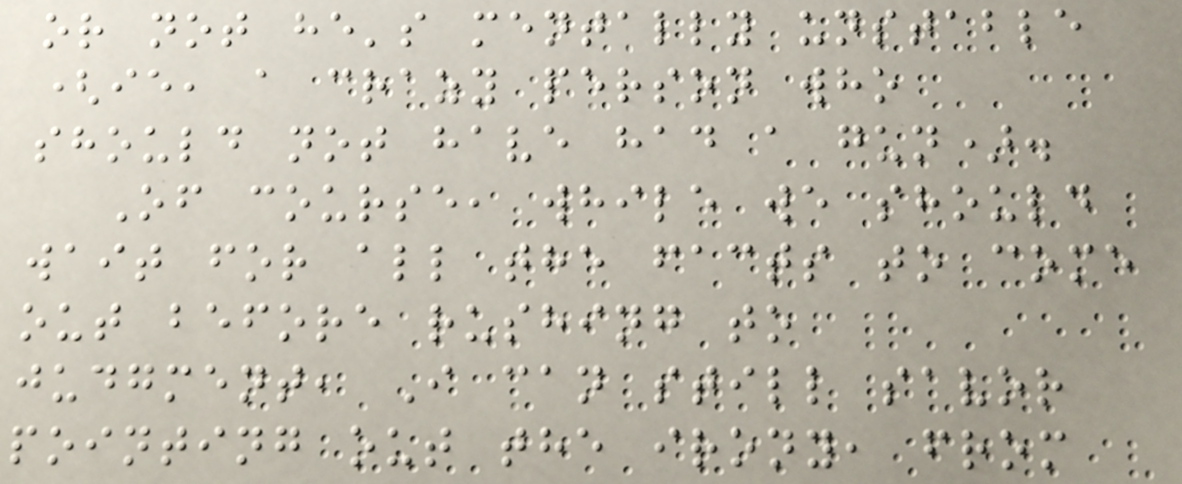or not he's mentally unstable
(ie, a crazy person who
should not have had a gun).
Of course, while we should
wait for all the facts to come
out before rushing to
judgment, I can still savor
pointing out the irony, from
